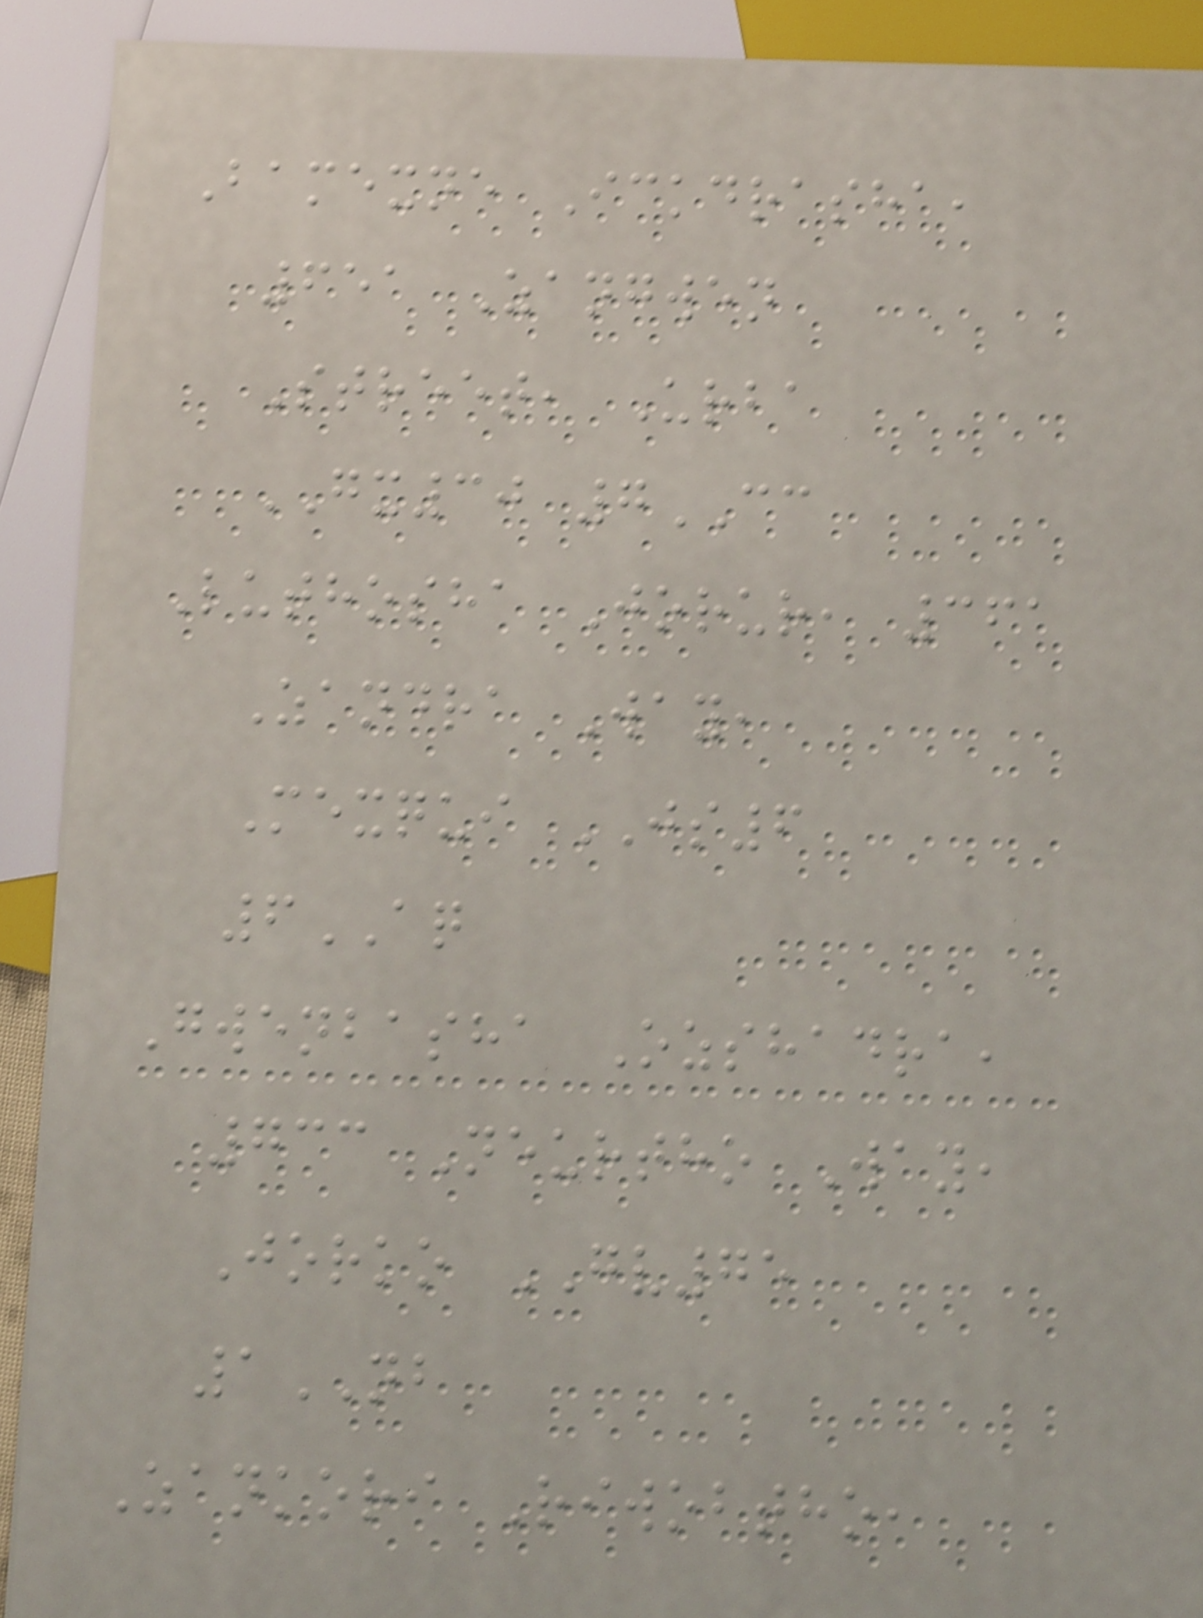Bamexne Ickdrasha,
651 Zangwen
Street, Urba
GX30 7CC
Luthosha Jorur, 361
Zandra Way,
Mexqui JS6
6AQ
Gwenbasha Ozshadra,
733 Neurtho Way,
Jorko GV75
1NB
Zankori Riwobtho,
